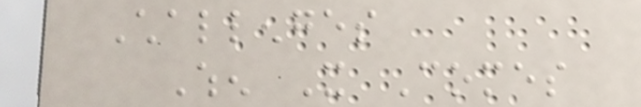Challenges
When It Comes
